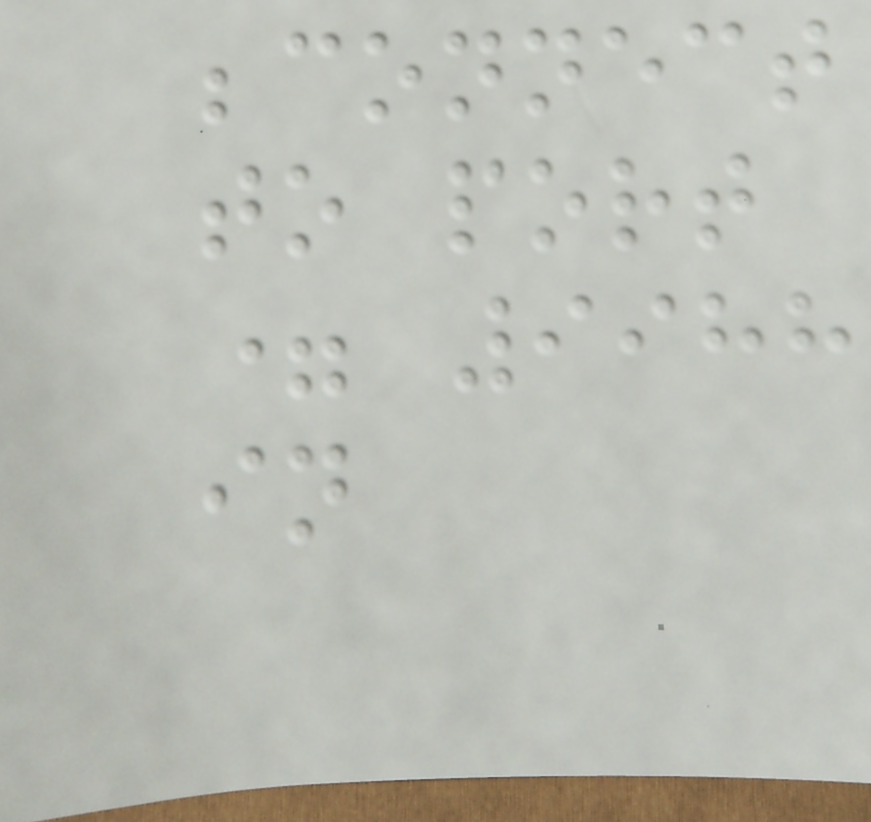;connect
to port
= 9988
in
